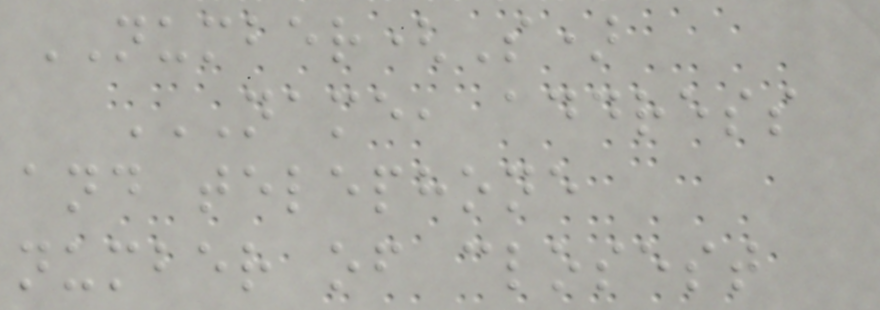NUMBER(S)
NAME, ADDRESS
AND TELEPHONE
NUMBER OF CLOSEST
